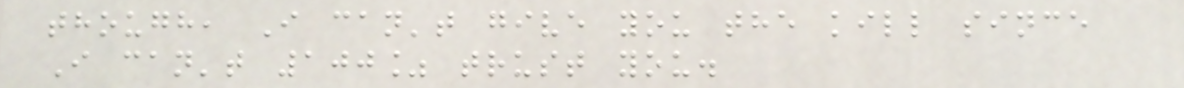though, I can't give you the kill since
I can't 100% trust you.
